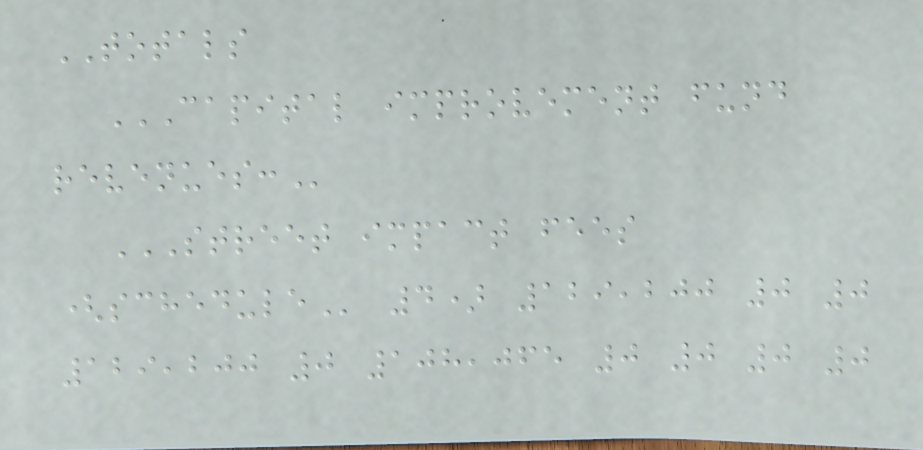TOTALS
CAPITAL IMPROVEMENT FUND
REVENUES:
STREET IMPACT FEES
(SCHEDULE 4) 129,200 0 0
129,200 0 108,065 0 0 0 0
